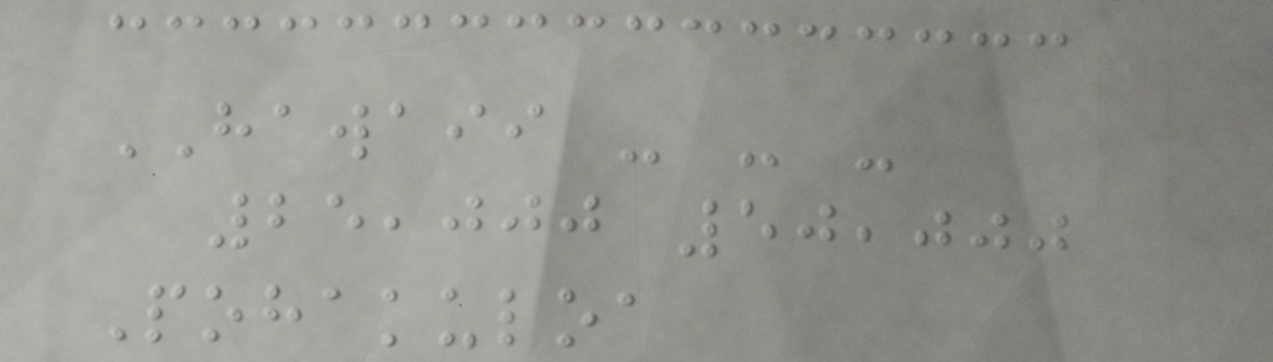HAWAII - - -
25,000 50,000
Pohakuloa
